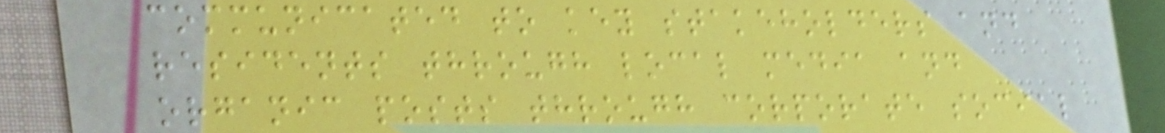communicated to key stakeholders and
residents through local media and
organic posts through corporate social
